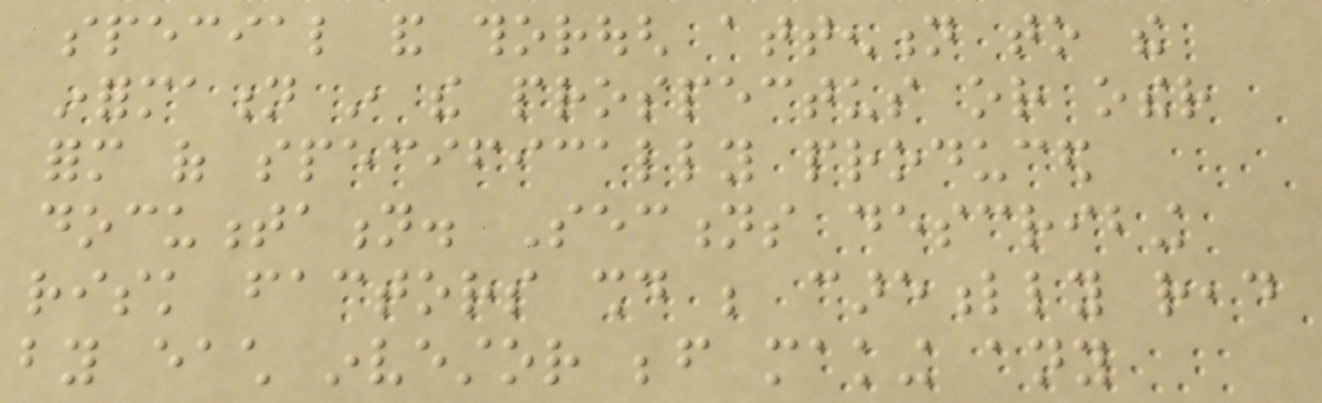special and thorough attention to the
information in the prospectus or other
form of specifically produced
documentation. Sections describing
risk factors should be carefully read
by each investor before making any
